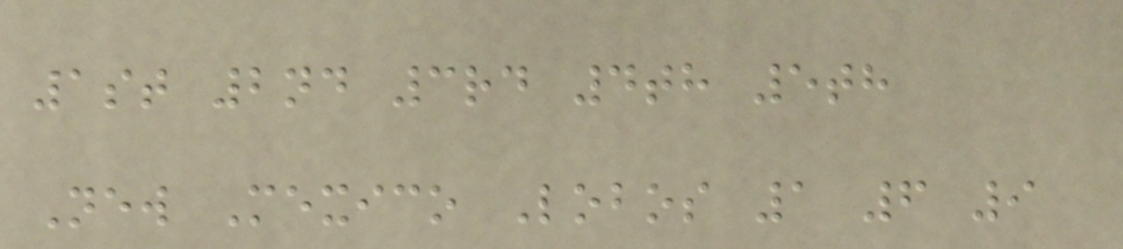1st 2nd 3rd 4th 5th
New Mexico Lobos 1 6 9
